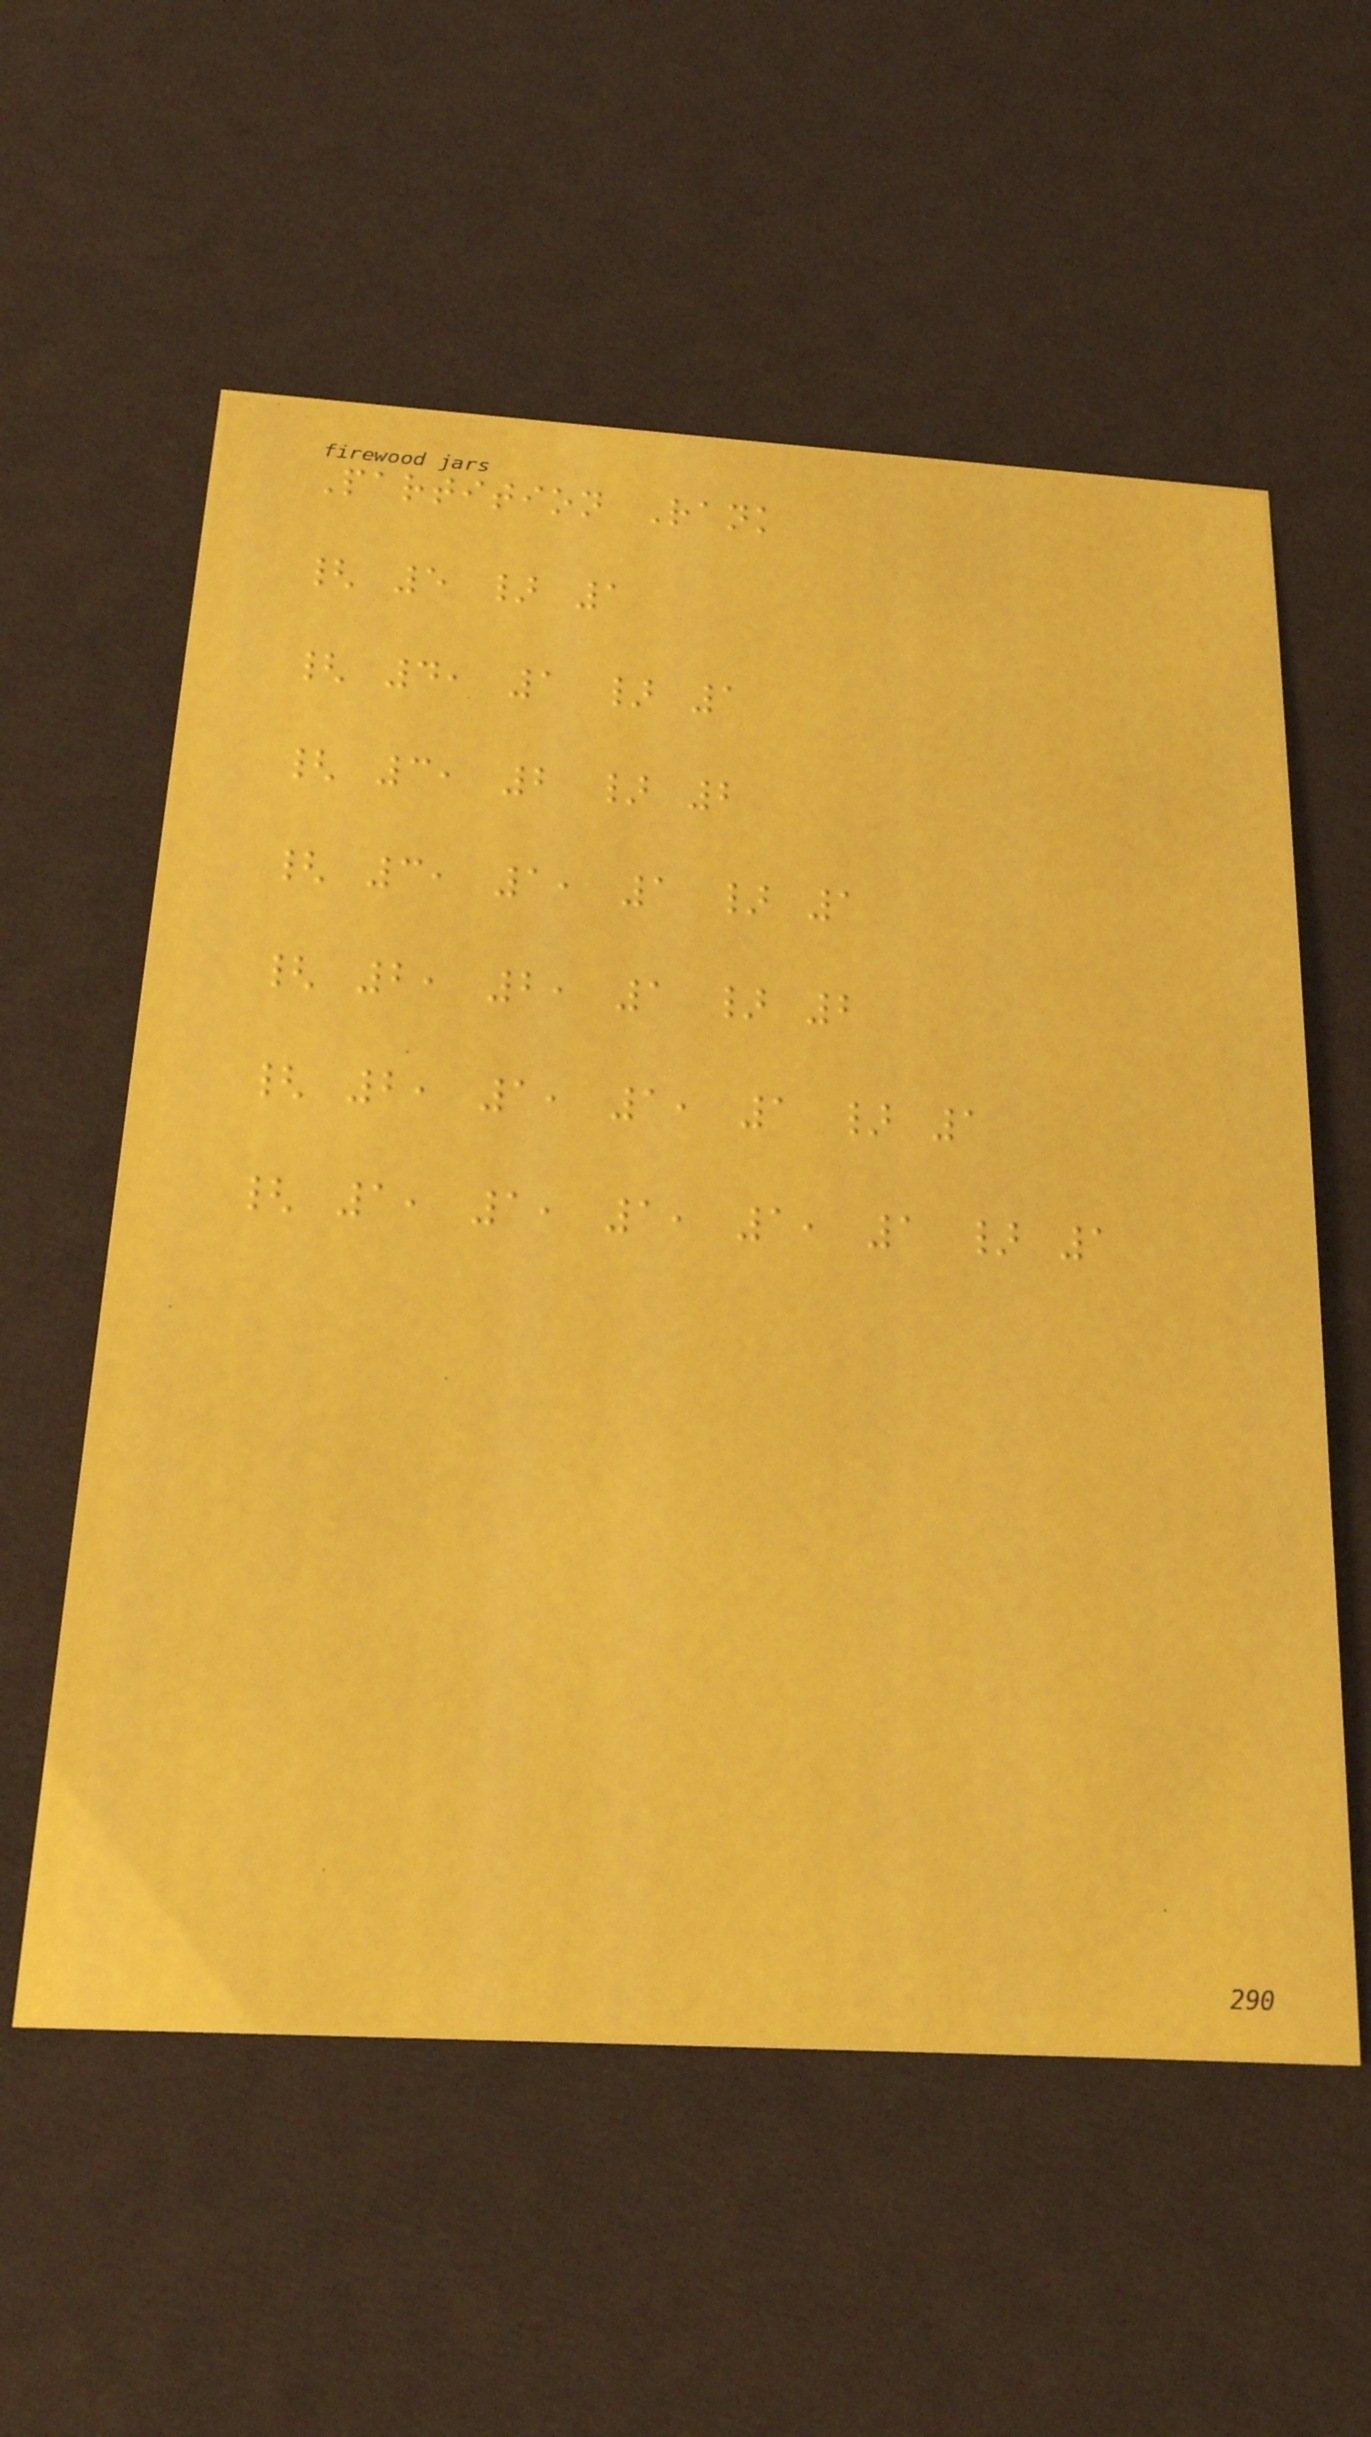Partition Rank
{ 5 } 1
{ 4, 1 } 1
{ 3, 2 } 2
{ 3, 1, 1 } 1
{ 2, 2, 1 } 2
{ 2, 1, 1, 1 } 1
{ 1, 1, 1, 1, 1 } 1
